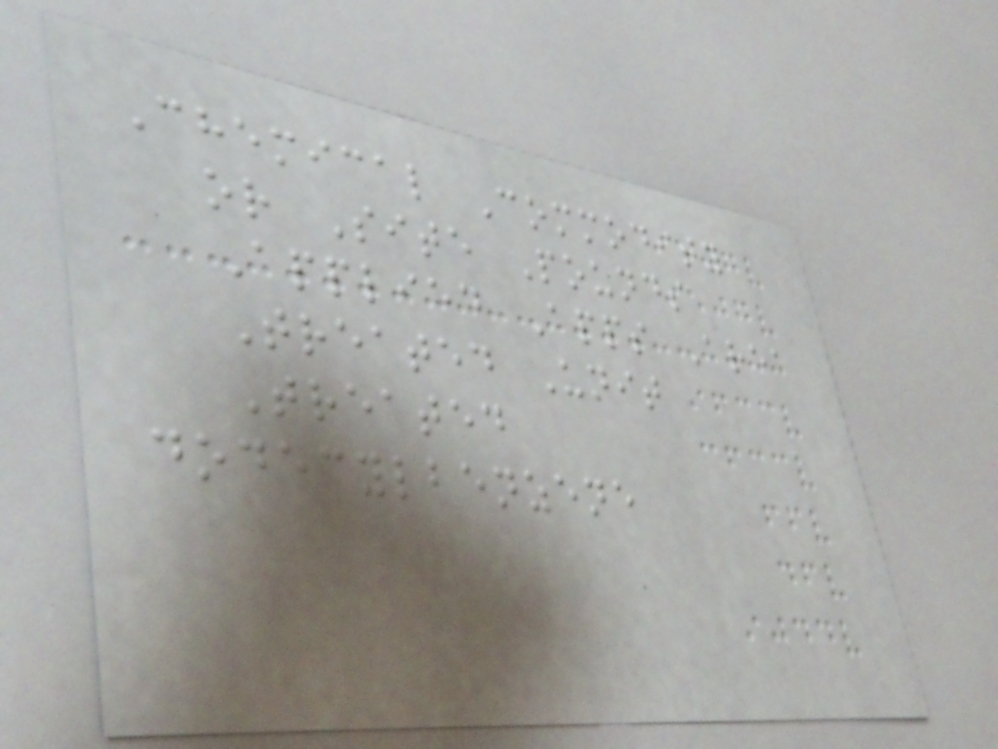Chemical Commodity
or Site Pounds
Applied Apps Area
Treated Unit
Treated
dodecylbenzene
